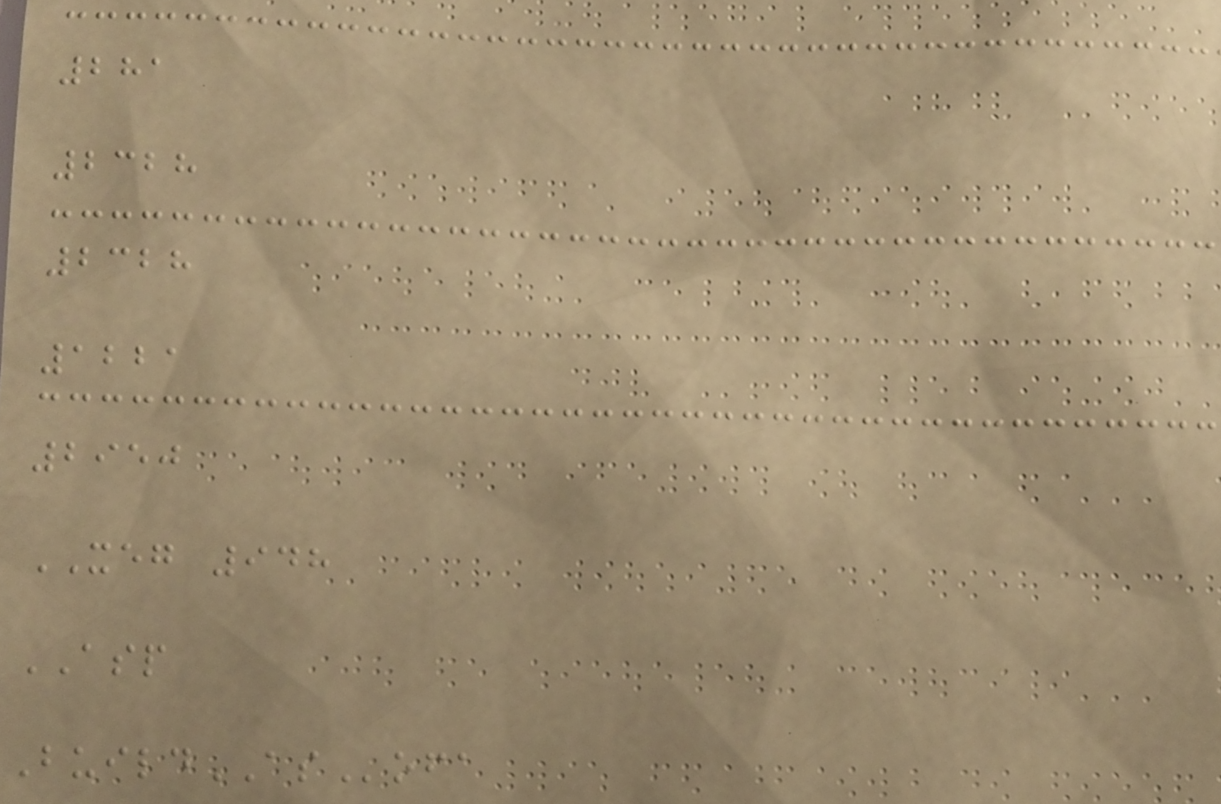281
2328
2328
1221
2950
XEG 948
ASP
BuildASofa
